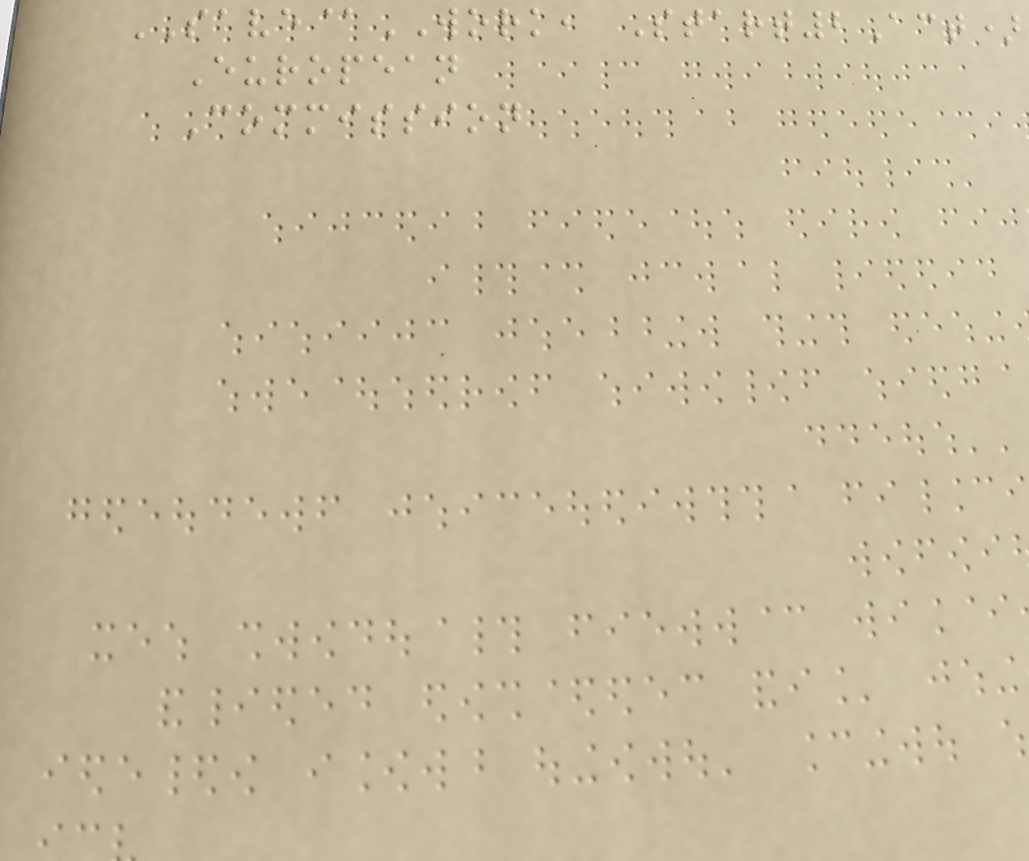SAVE@WORK, Start2Act)
European
Commission
